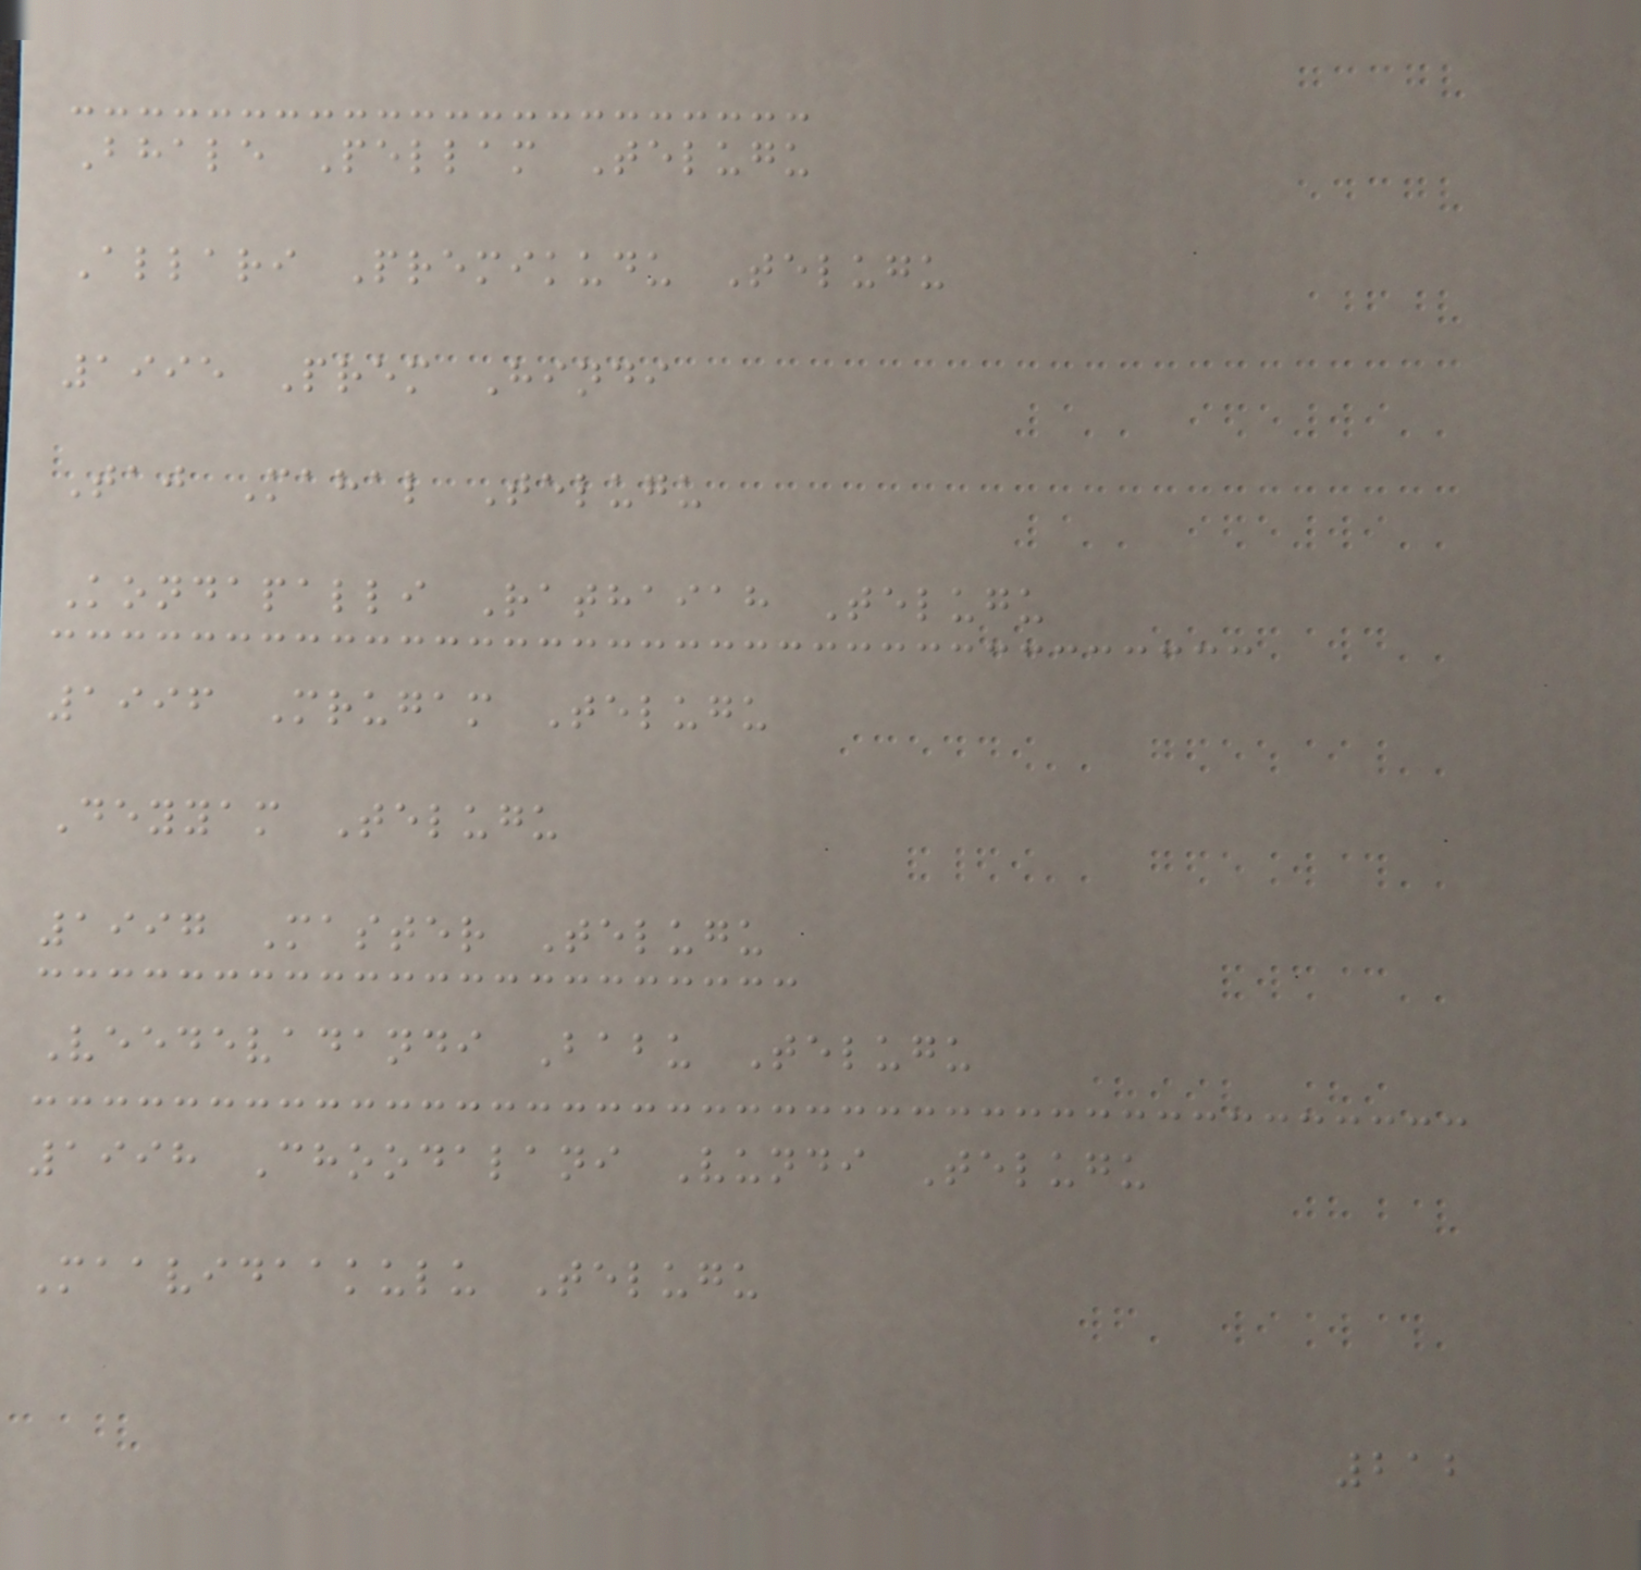Bhale Pellam Telugu
Allari Premikudu Telugu
1995 Prem Hindi
Taj Mahal Telugu
Kondapalli Rathaiah Telugu
1996 Mrugam Telugu
Deyyam Telugu
1997 Master Telugu
Veedevadandi Babu Telugu
1998 Choodalani Vundi Telugu
Maavidaakulu Telugu
212
